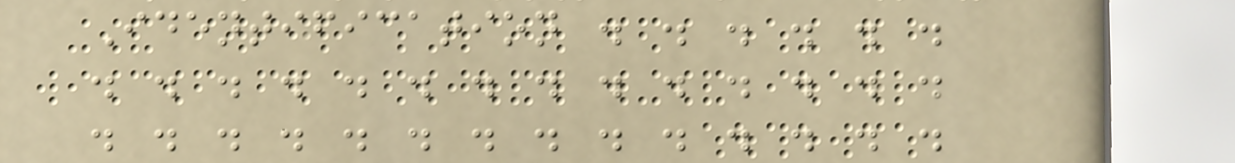Identification . . . . . .
. . . . . . . . . . . . . .
. . . . . . . . . . . . . .
